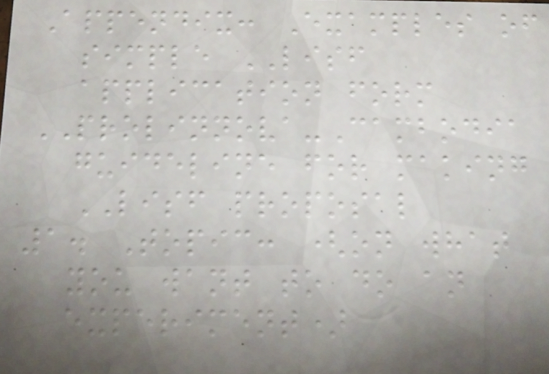Appendix: Examples of
simple LISF
application form
PROLINNOVA-Cambodia
guideline for making
LISF proposal
1. Topic: (on what
you want to do an
experiment)
